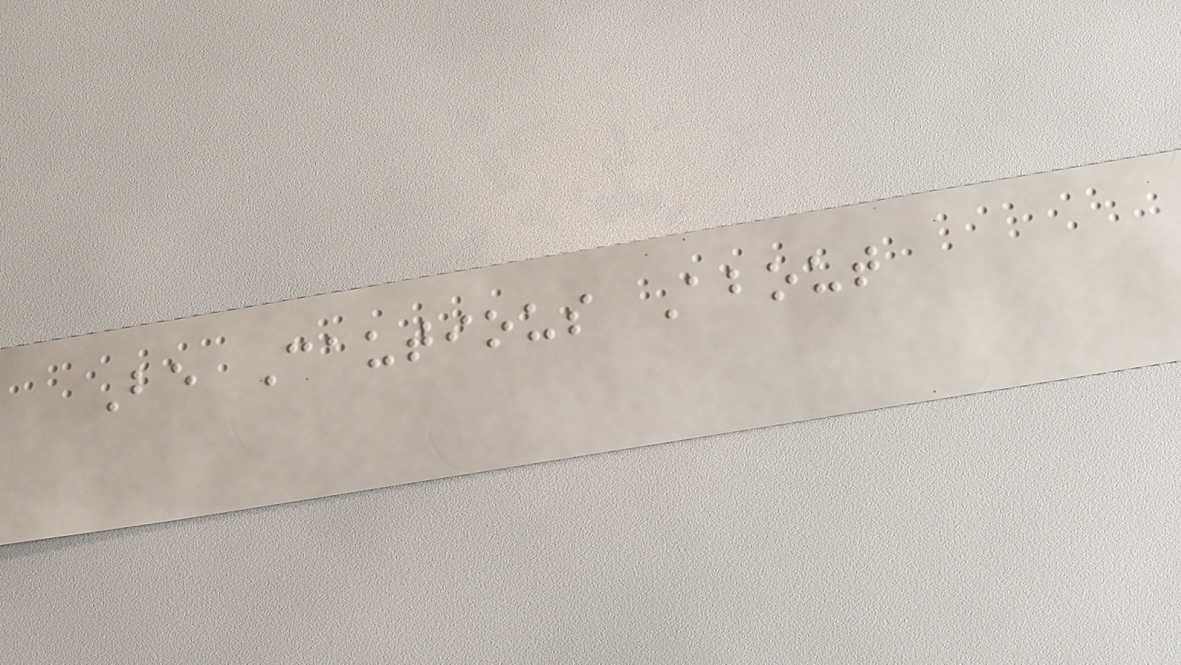Be Cautious About
